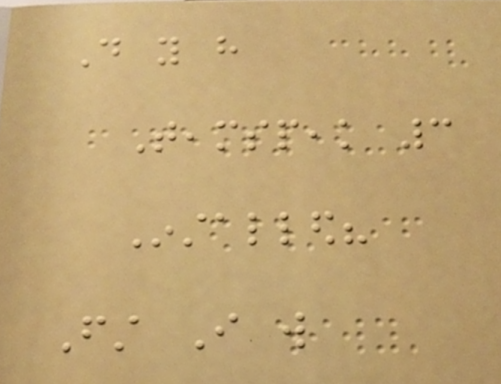Do you have
Teamspeak 3
Installed?
First I will
